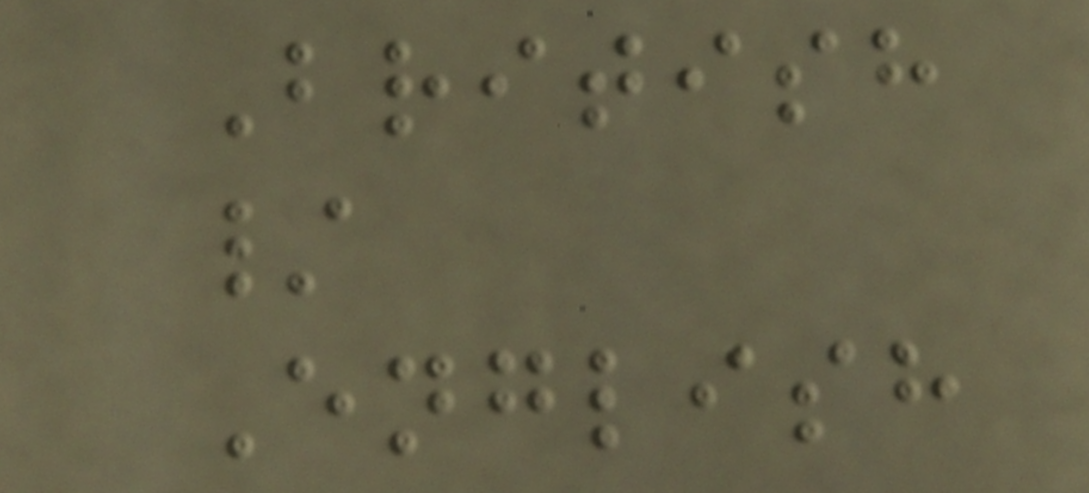British
/
English
